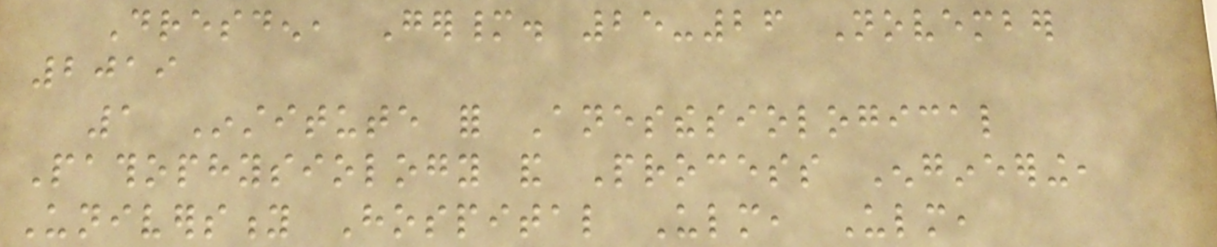Dresden, Germany. 25-26 November
2019
1 Institute for Anesthesiological
Pathophysiology and Process Engineering,
University Hospital Ulm, Ulm,
